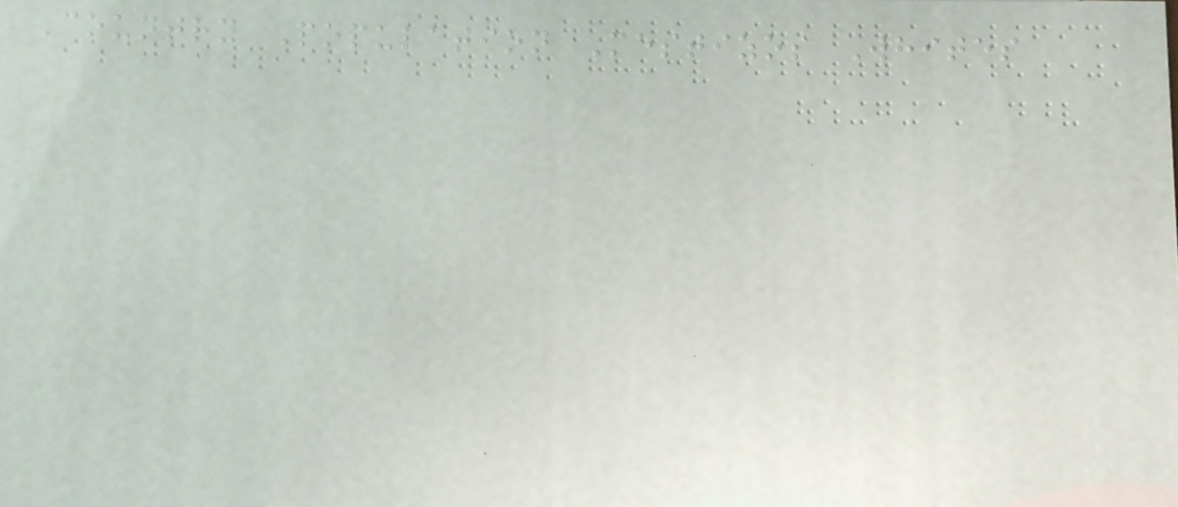Country Population Mestizos Whites
